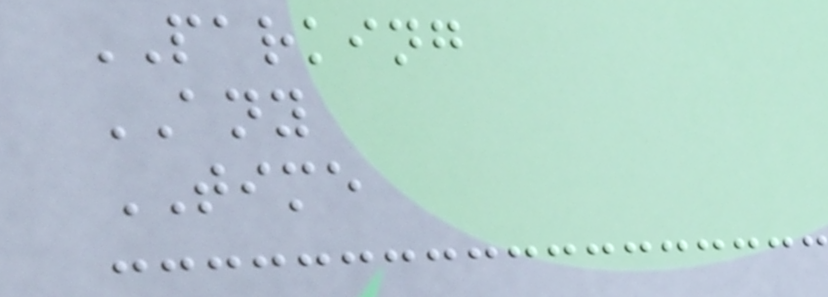PARKING
ANY
TIME
